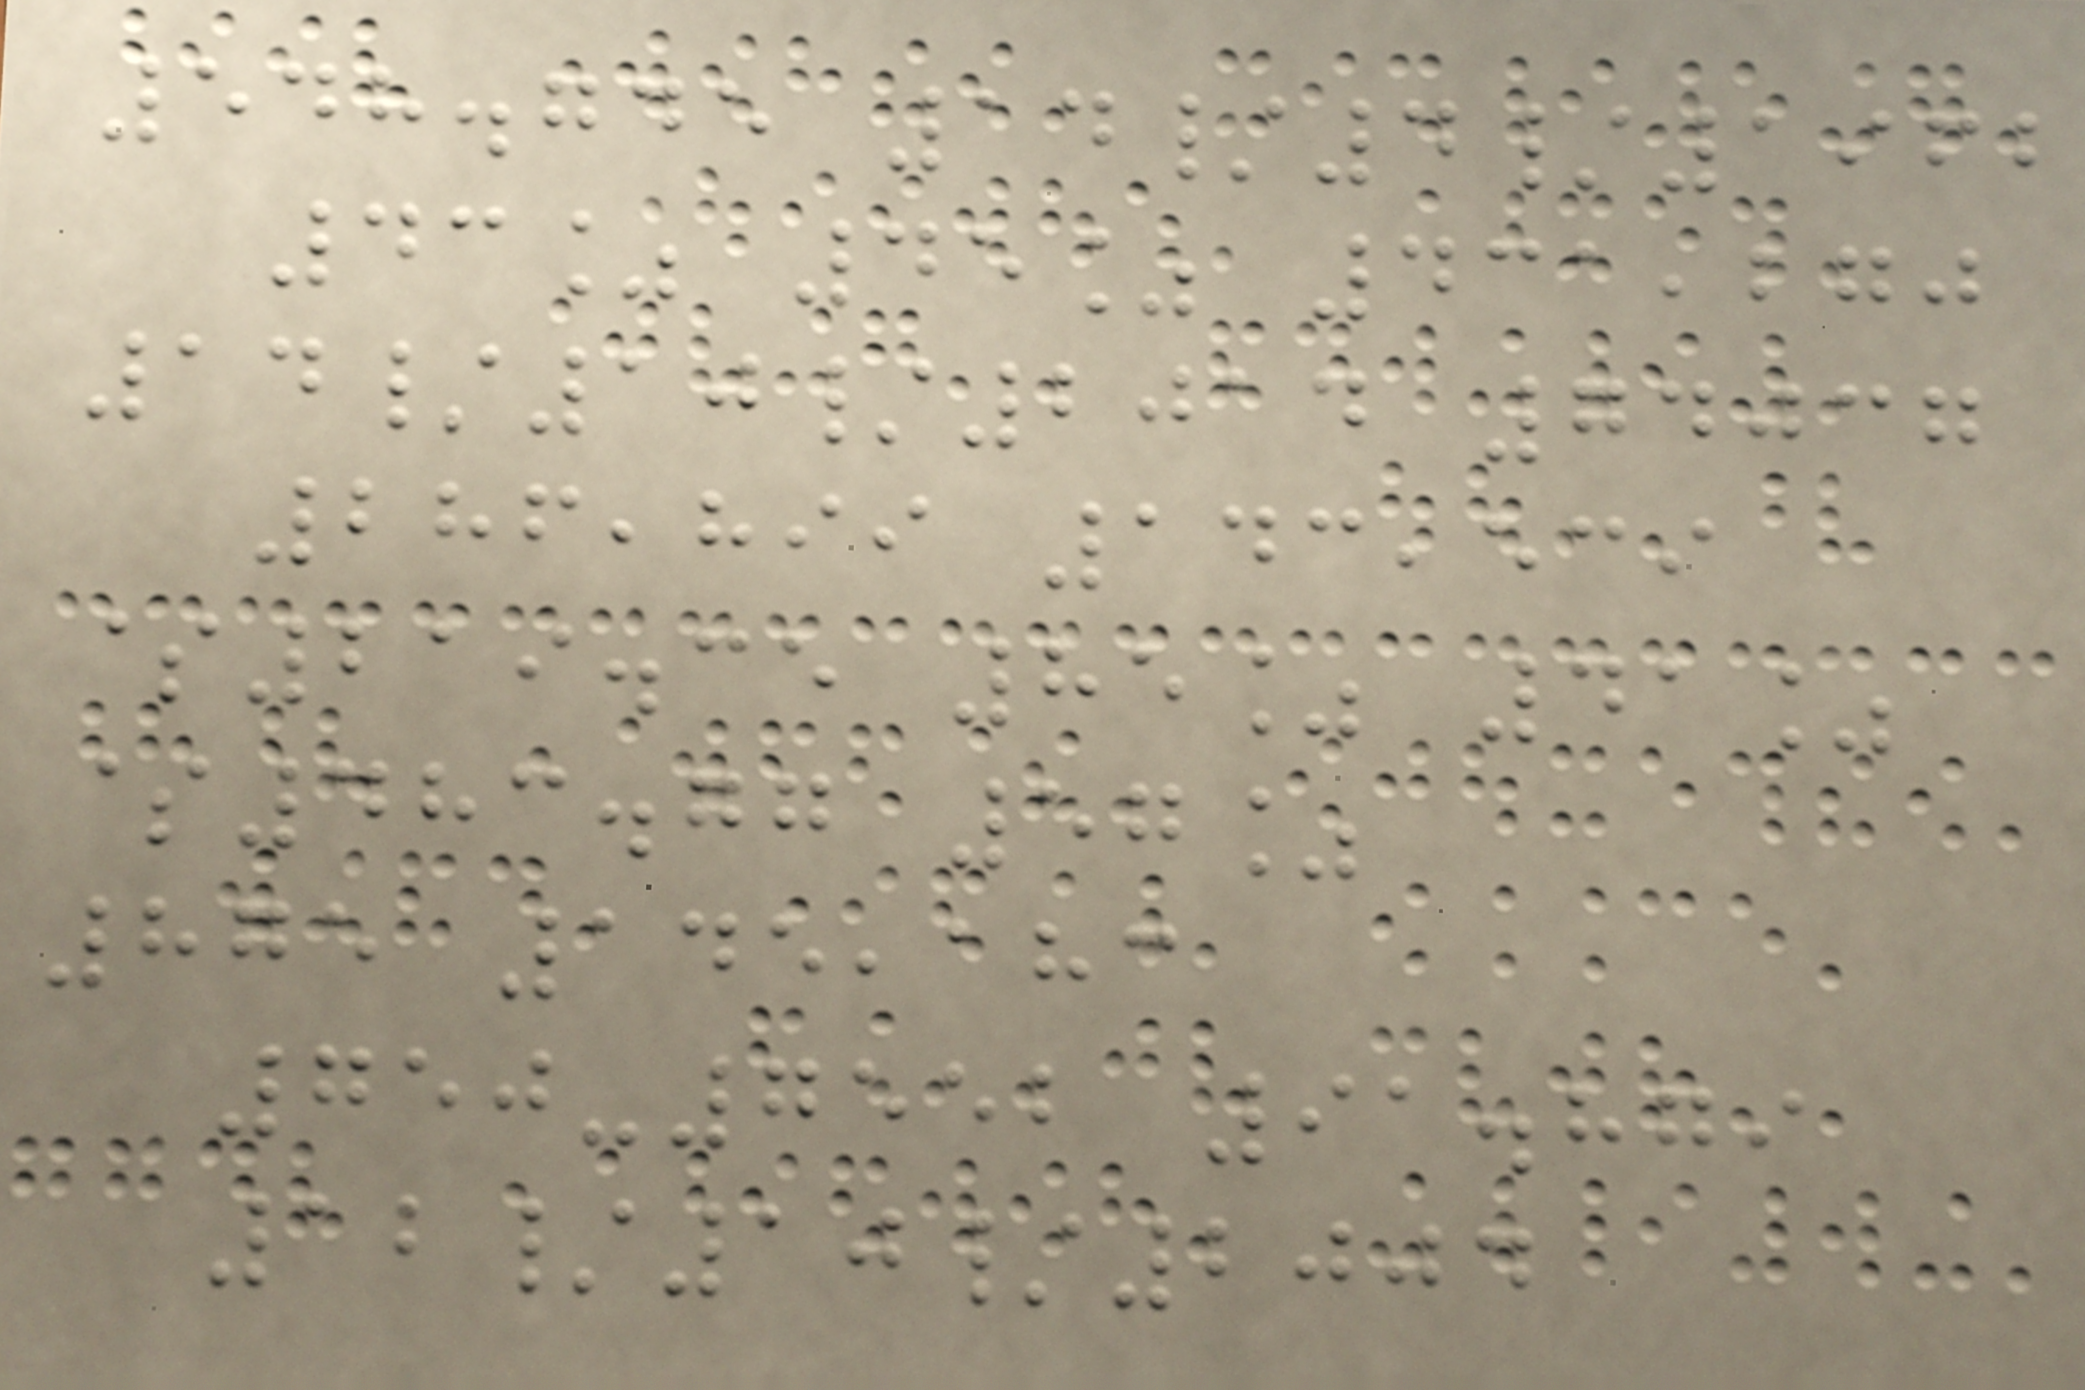548.745 14/4/1962
43% 45% 431,270
14/10/2014 74037
286,899 143,539
$219.35 85% 41%
$483.77 57%
875 145,183
750-7552 91.879
12/10/2004
